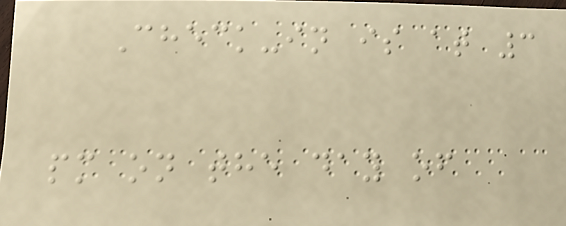Check-in is at 3
pm on the day of
